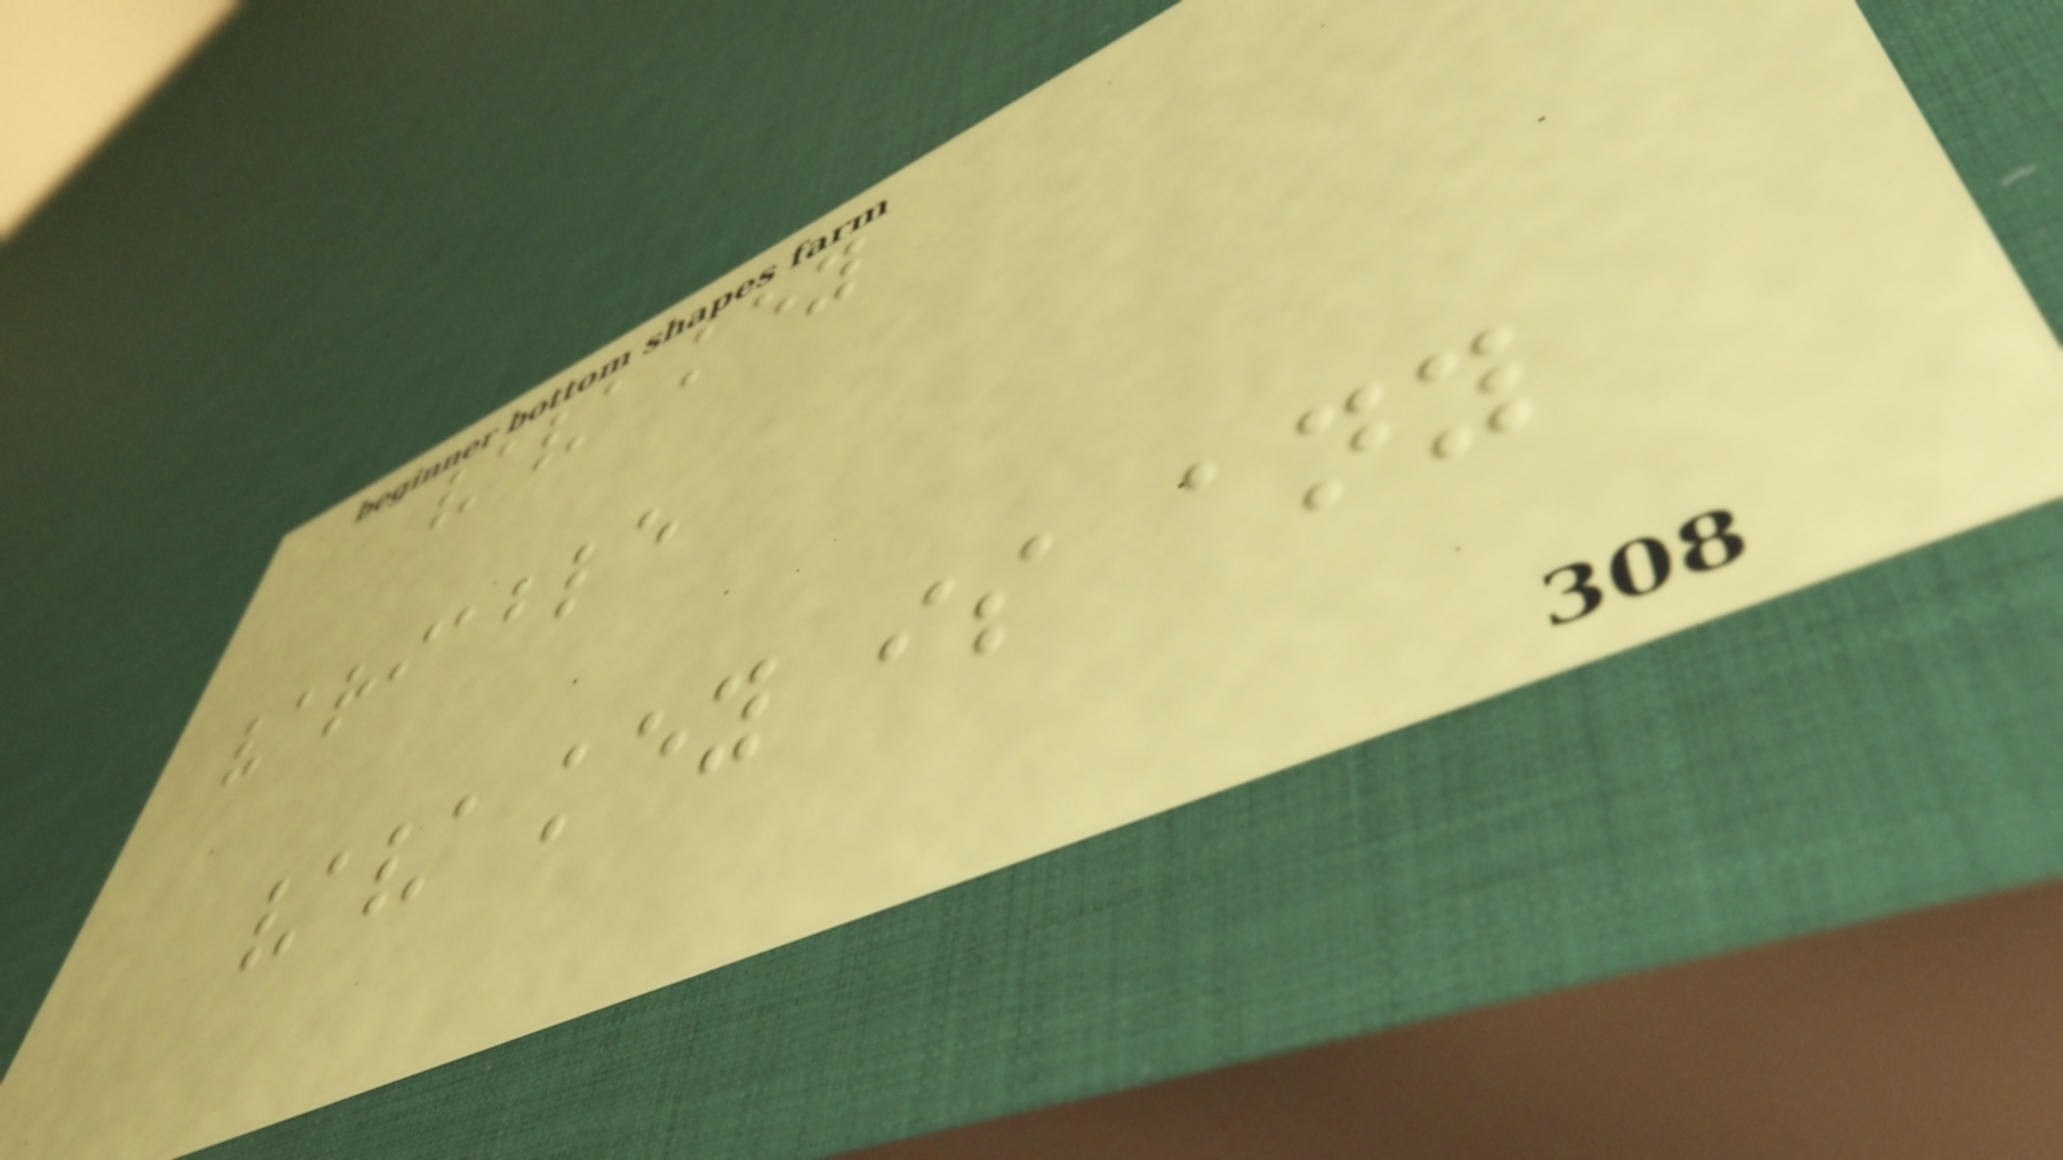// key
variable
// key is any
